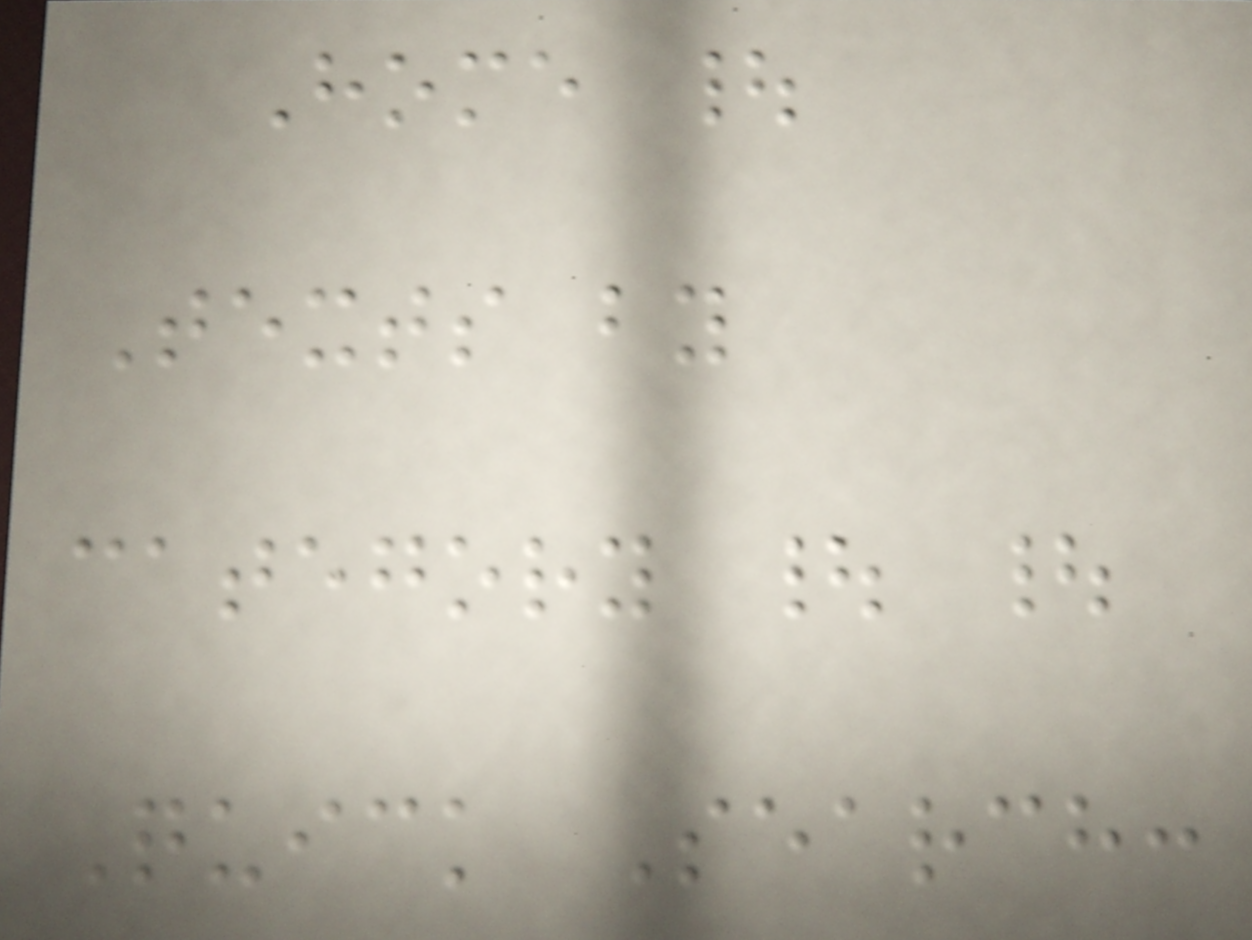Home |
Texts by
category | |
Quick Search:
